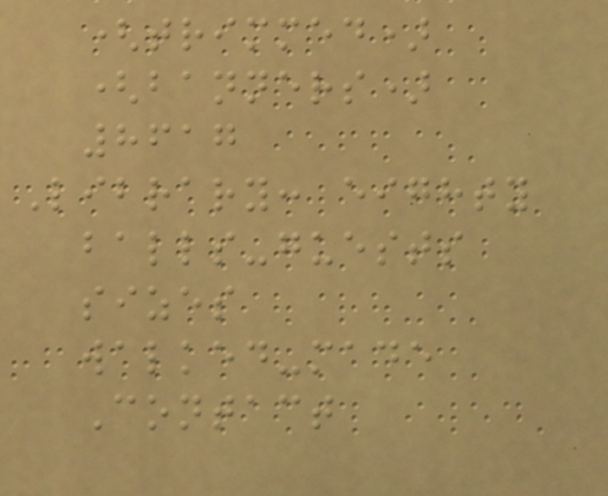(trimmed)
(banners)
8617
Library: eighty
balls-guests
sizes
walked-made
Contact
